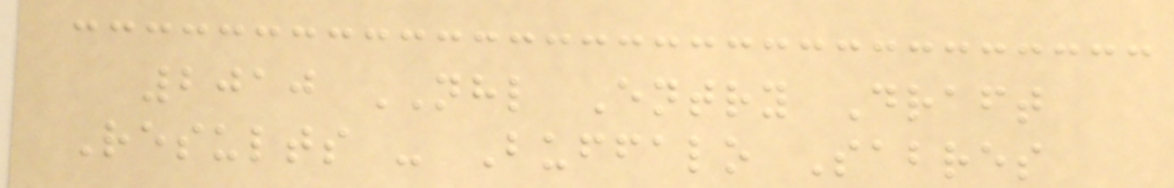2010 NHL Entry Draft
Results - Buffalo Sabres
